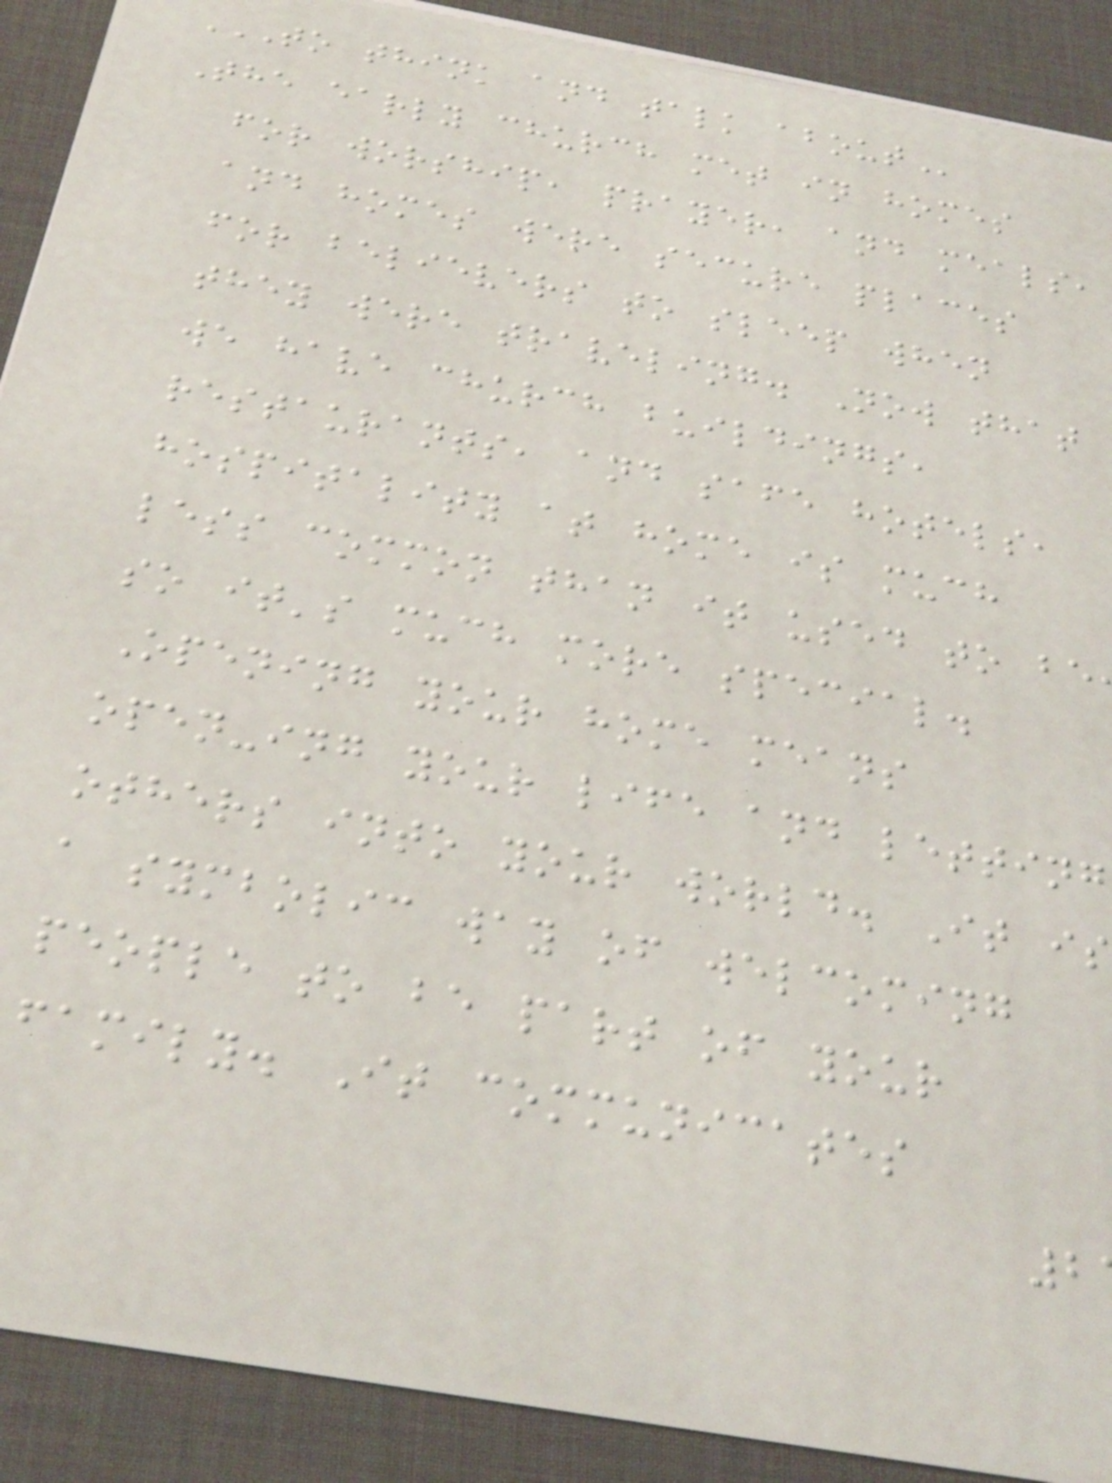TO THINK AND TALK ABOUT
The early church met in homes
for worship, prayer, and meals,
and homes were secure places
for believers to sleep when
they were traveling. Now that
we have church buildings,
restaurants, and safe hotels,
hospitality at home is much
less common than it used to be
so it's much more special.
Opening your home means
open-ing your life and letting
others into your world. It is
a symbolic way of welcoming
people to be part of your
family. It communicates
